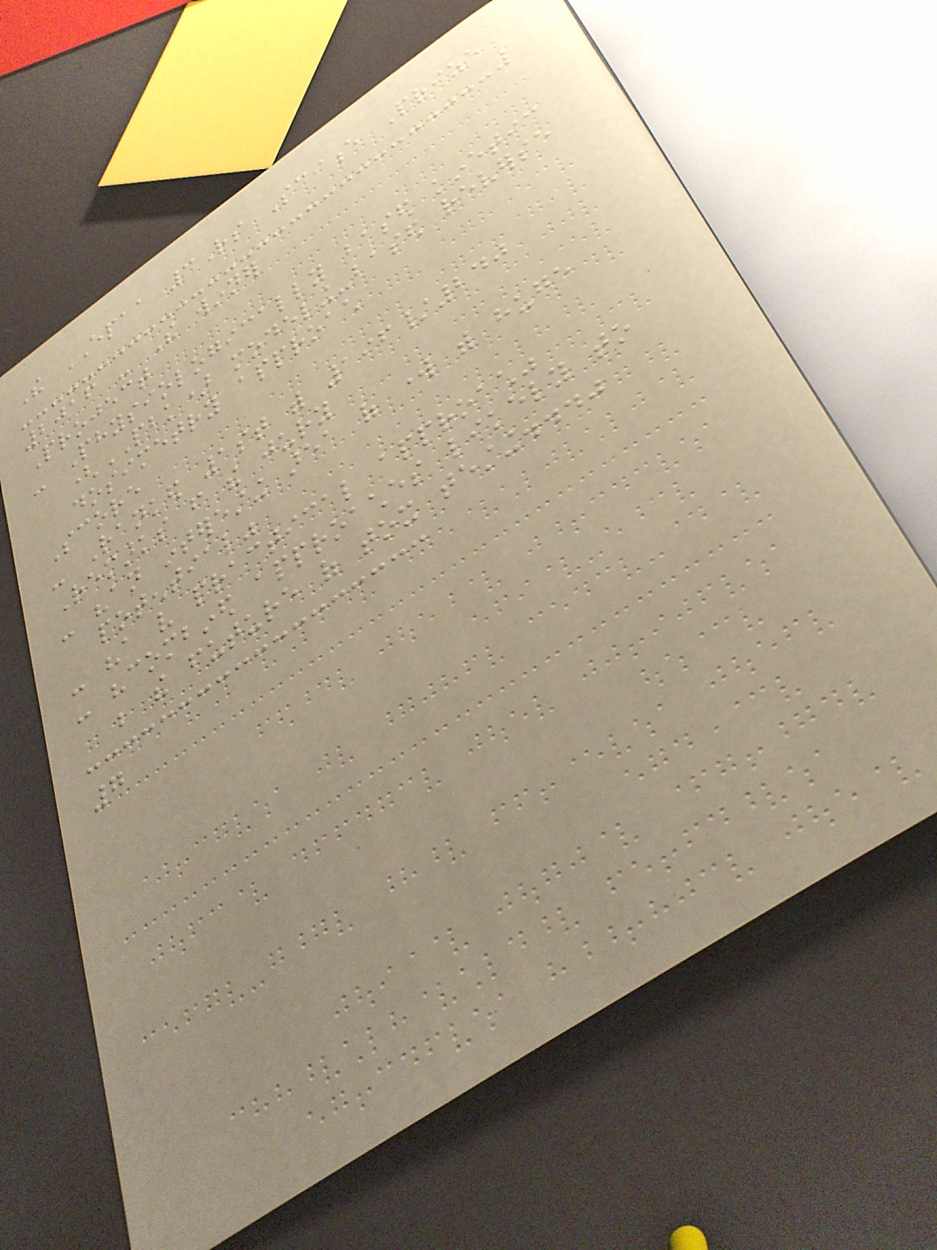The EPAA 3Rs Science Prize
2016 - The winner
Project
- Physiologically based kinetic
(PBK) modeling-based reverse
dosimetry approach
Score
- Ranked 1st with 196/240
Remarks from the jury
- "an interesting area of work with huge
potential"
- "a very practical approach"
- "combined approaches likely to
be the future of tox testing..."
7
